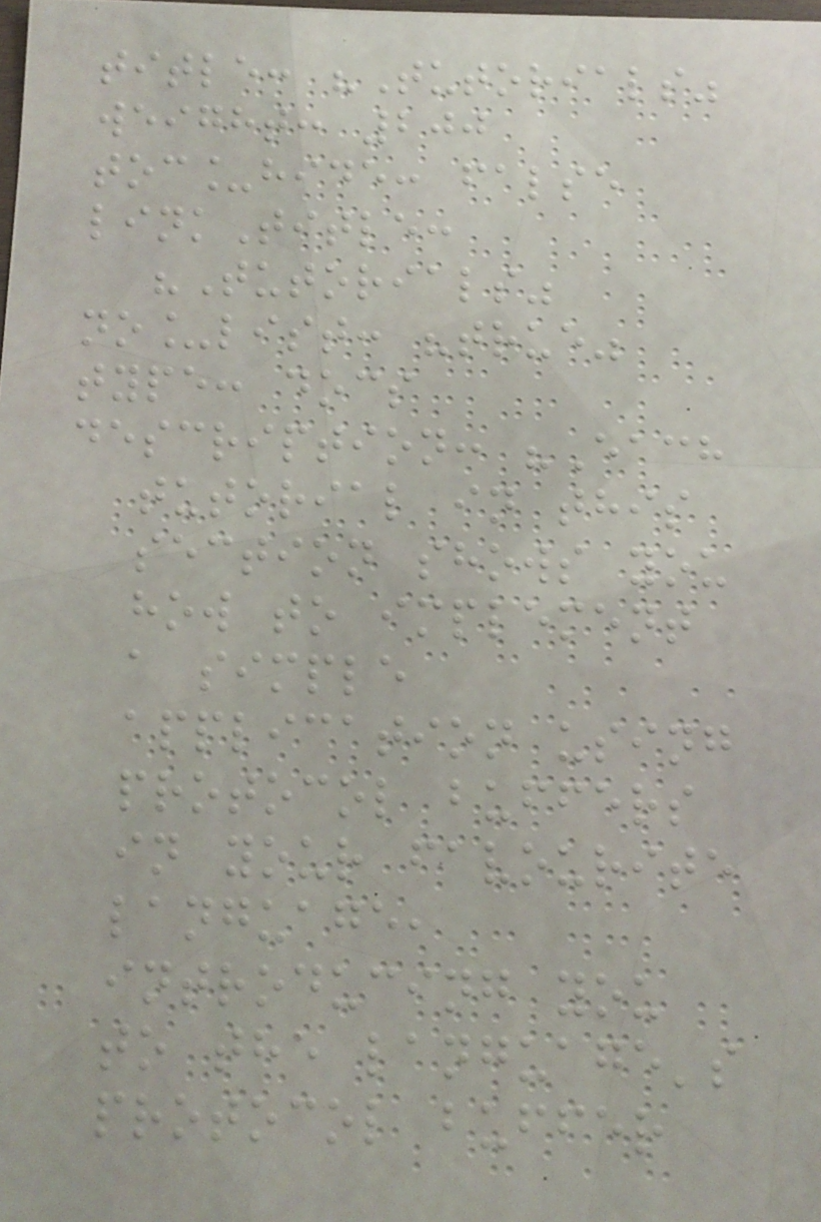title: "Tutorials"
weight: 200
toc_hide: false
linkTitle:
"Tutorials"
no_list: "true"
type: docs
description: "Each
tutorial in this
section shows you
how to implement
a simple
application using
protocol buffers
in your favourite
language,
introducing you
to the language's
protocol buffer
